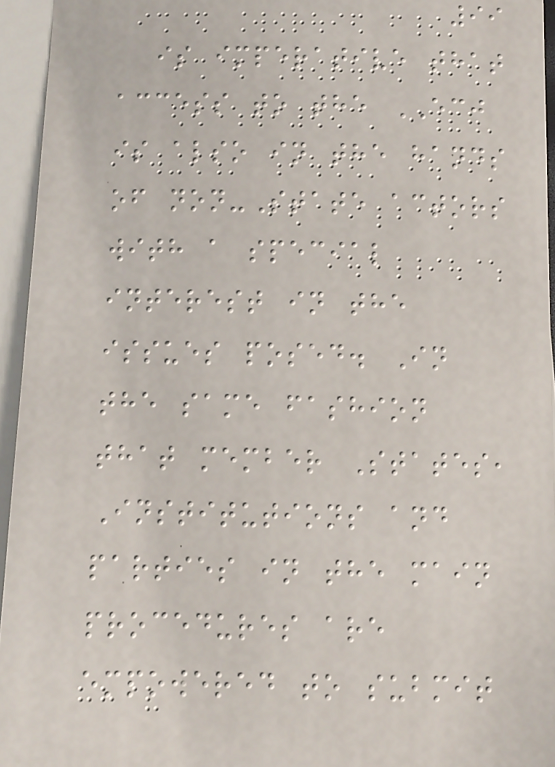99
is imperative that
access to the ECJ
is also in the hands
of non-State actors
with a special
interest in the
issues posed. In
the same fashion
that member States,
Institutions and
parties in the main
procedures are
empowered to submit
